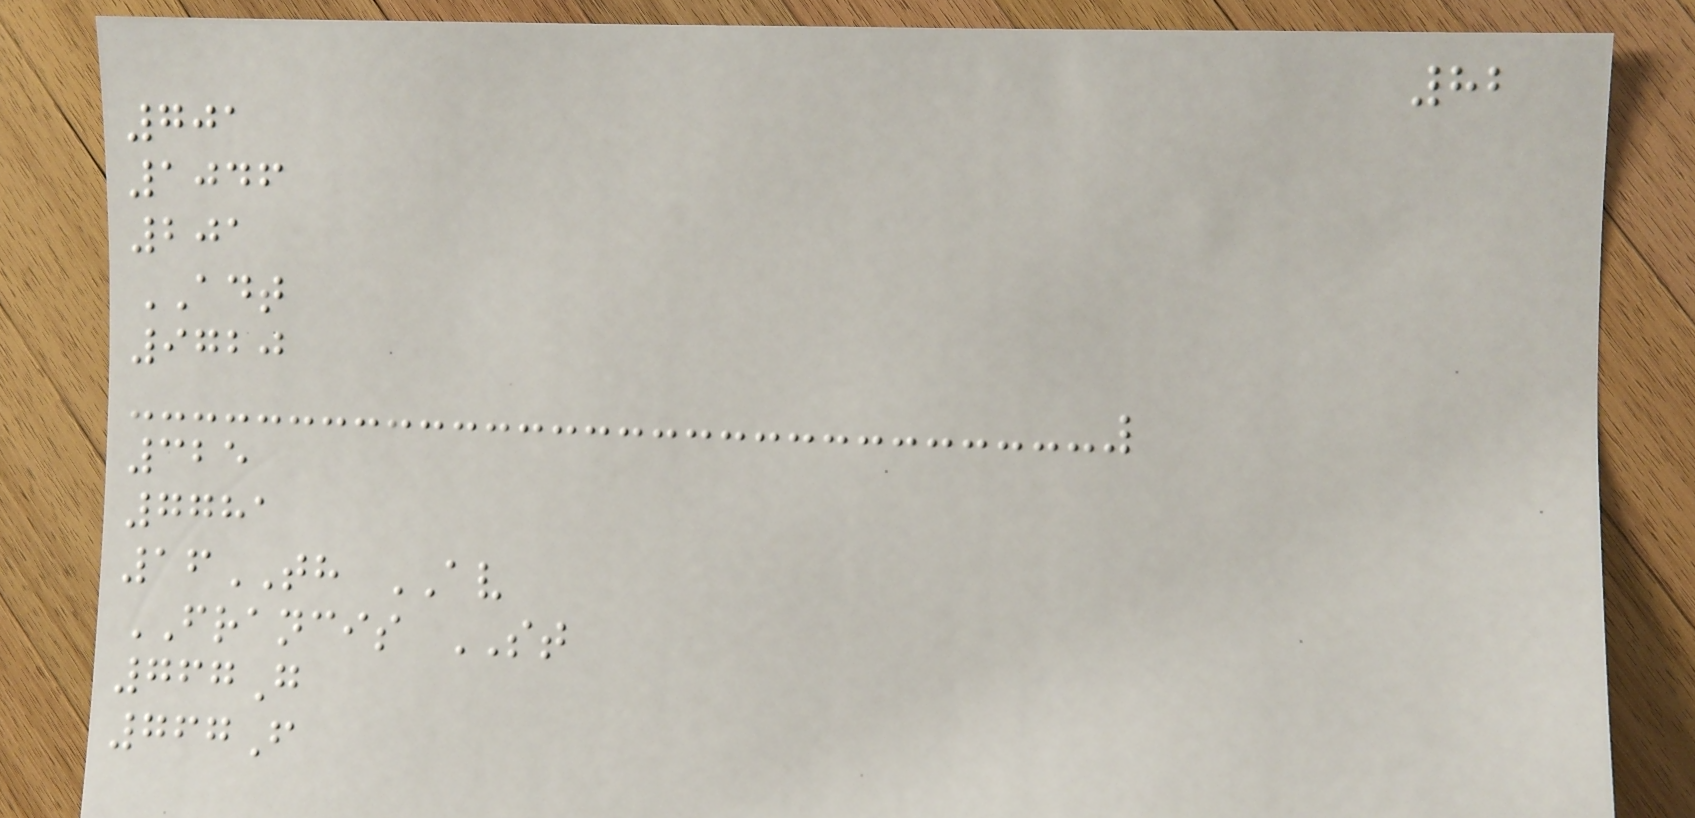82
701
1046
201
ADT
9720
325
7781
16TH AV
FRANCIS ST
767G
767F
